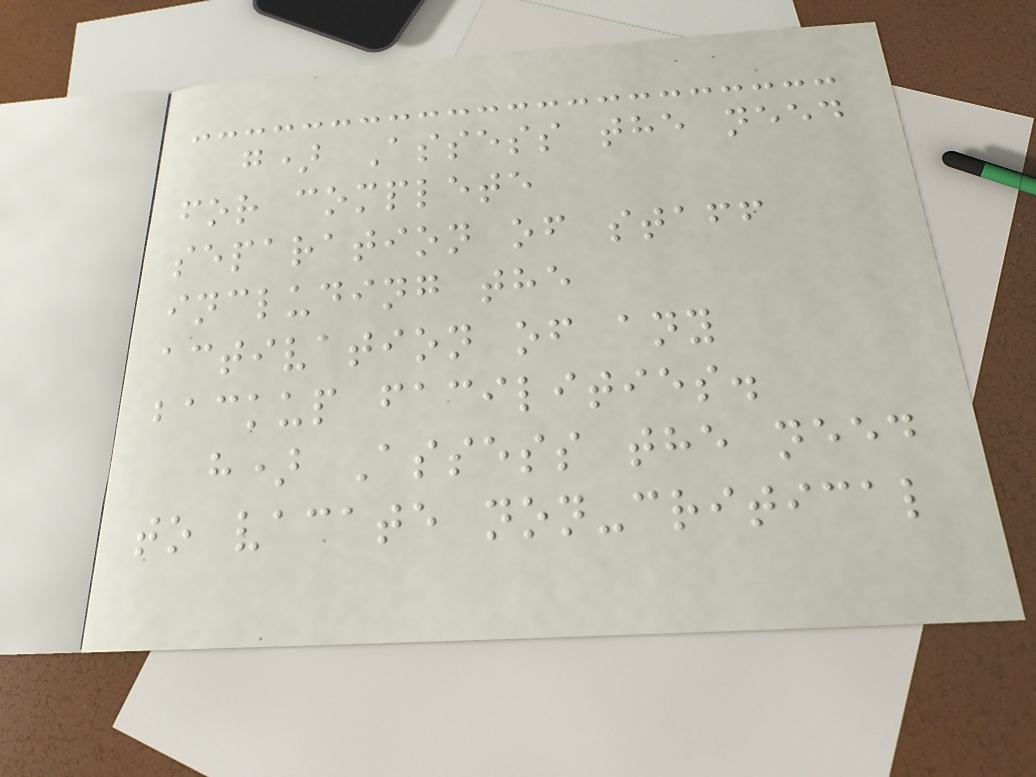g) Assess the need
for complete
separation of staff
including the
activation of any
backup facilities.
h) Assess the need
to vacate non-critical
